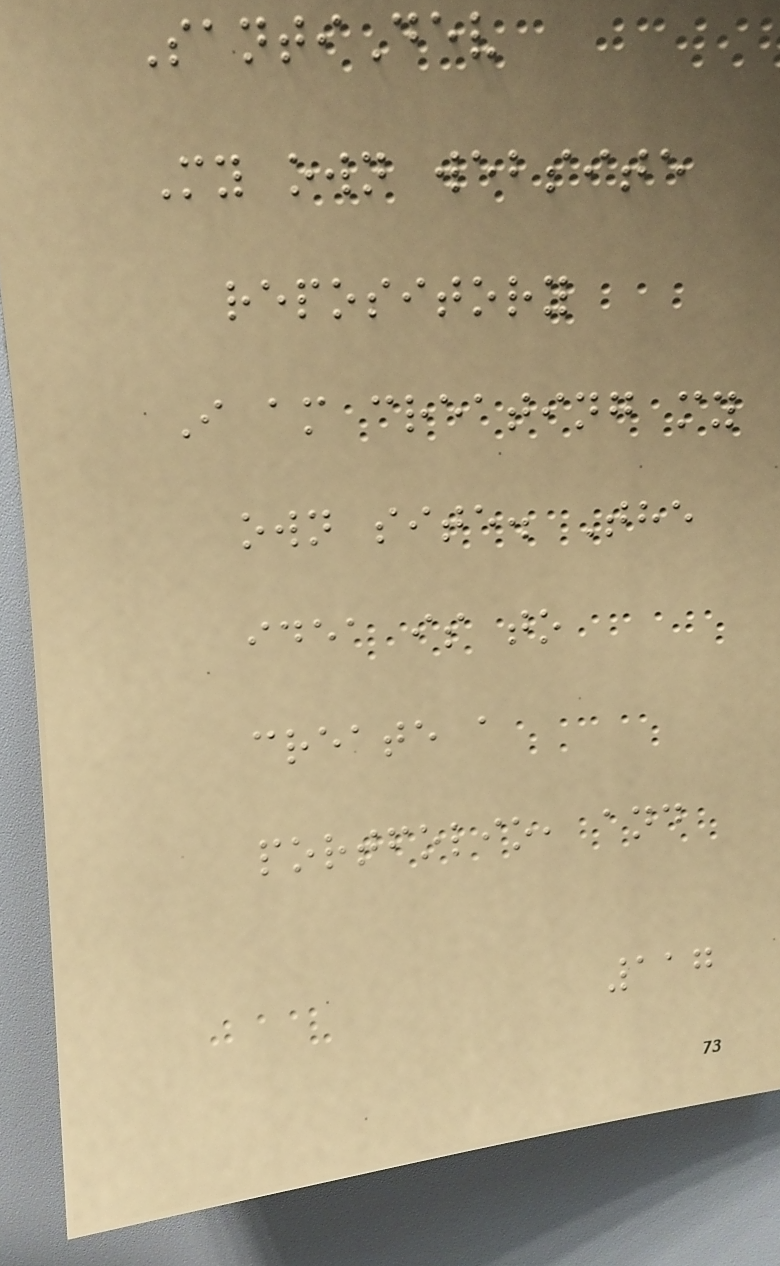SantiDev
My own website
repository
I am creating my
own site. The
idea is to
create a
portfolio, and
117
